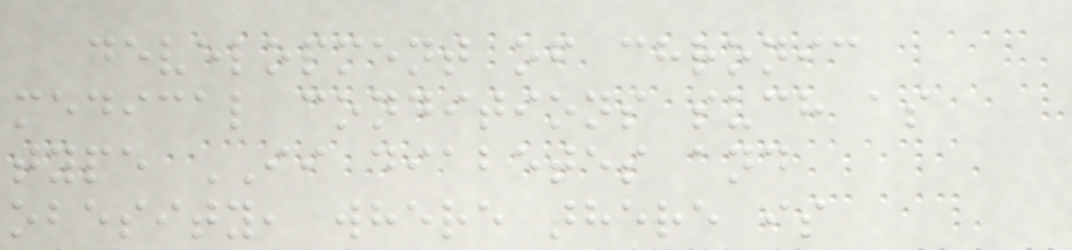development of chronic
medical conditions such as
type II diabetes and
obesity, where there is
